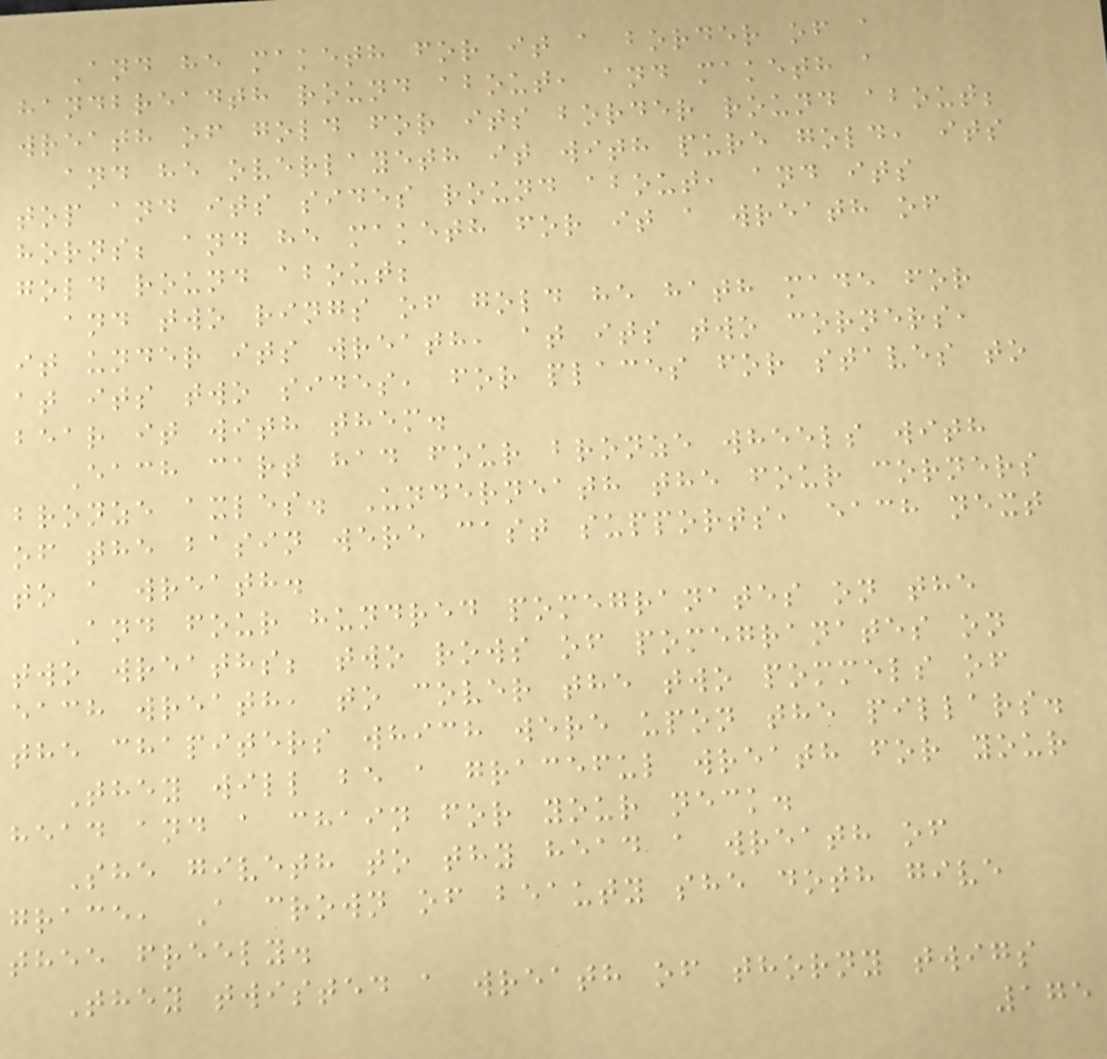And he maketh for it a border of a
handbreadth round about, and maketh a
wreath of gold for its border round about;
and he overlayeth it with pure gold, its
top and its sides round about, and its
horns; and he maketh for it a wreath of
gold round about;
and two rings of gold he hath made for
it under its wreath, at its two corners,
at its two sides, for places for staves to
bear it with them.
Each cart had four bronze wheels with
bronze axles. Underneath the four corners
of the basin were cast supports, each next
to a wreath.
And four hundred pomegranates on the
two wreaths; two rows of pomegranates on
each wreath, to cover the two pommels of
the chapiters which were upon the pillars.
They will be a graceful wreath for your
head and a chain for your neck.
She giveth to thy head a wreath of
grace, A crown of beauty she doth give
thee freely.
They twisted a wreath of thorny twigs
175
